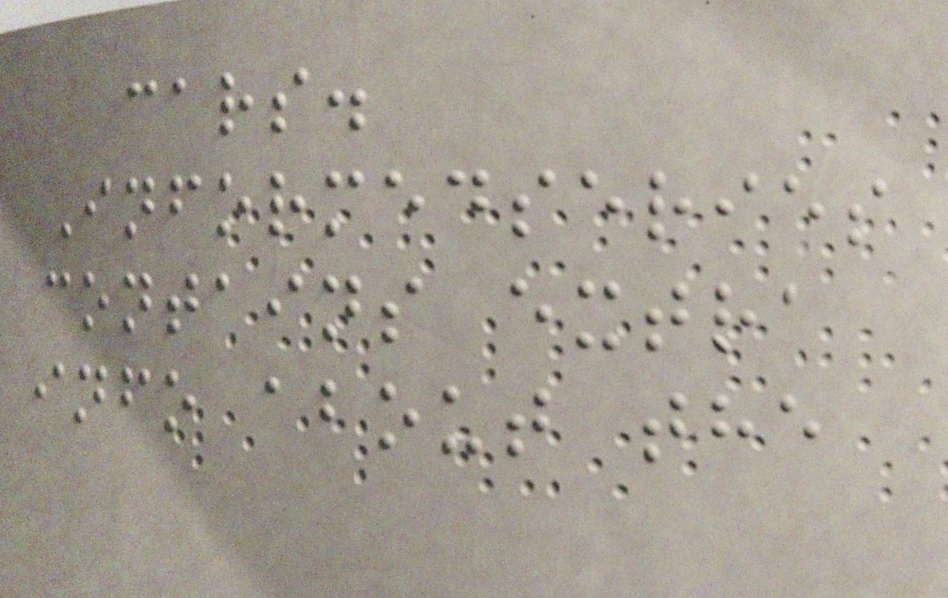cars.
Informedseries
contains extra
info about the
